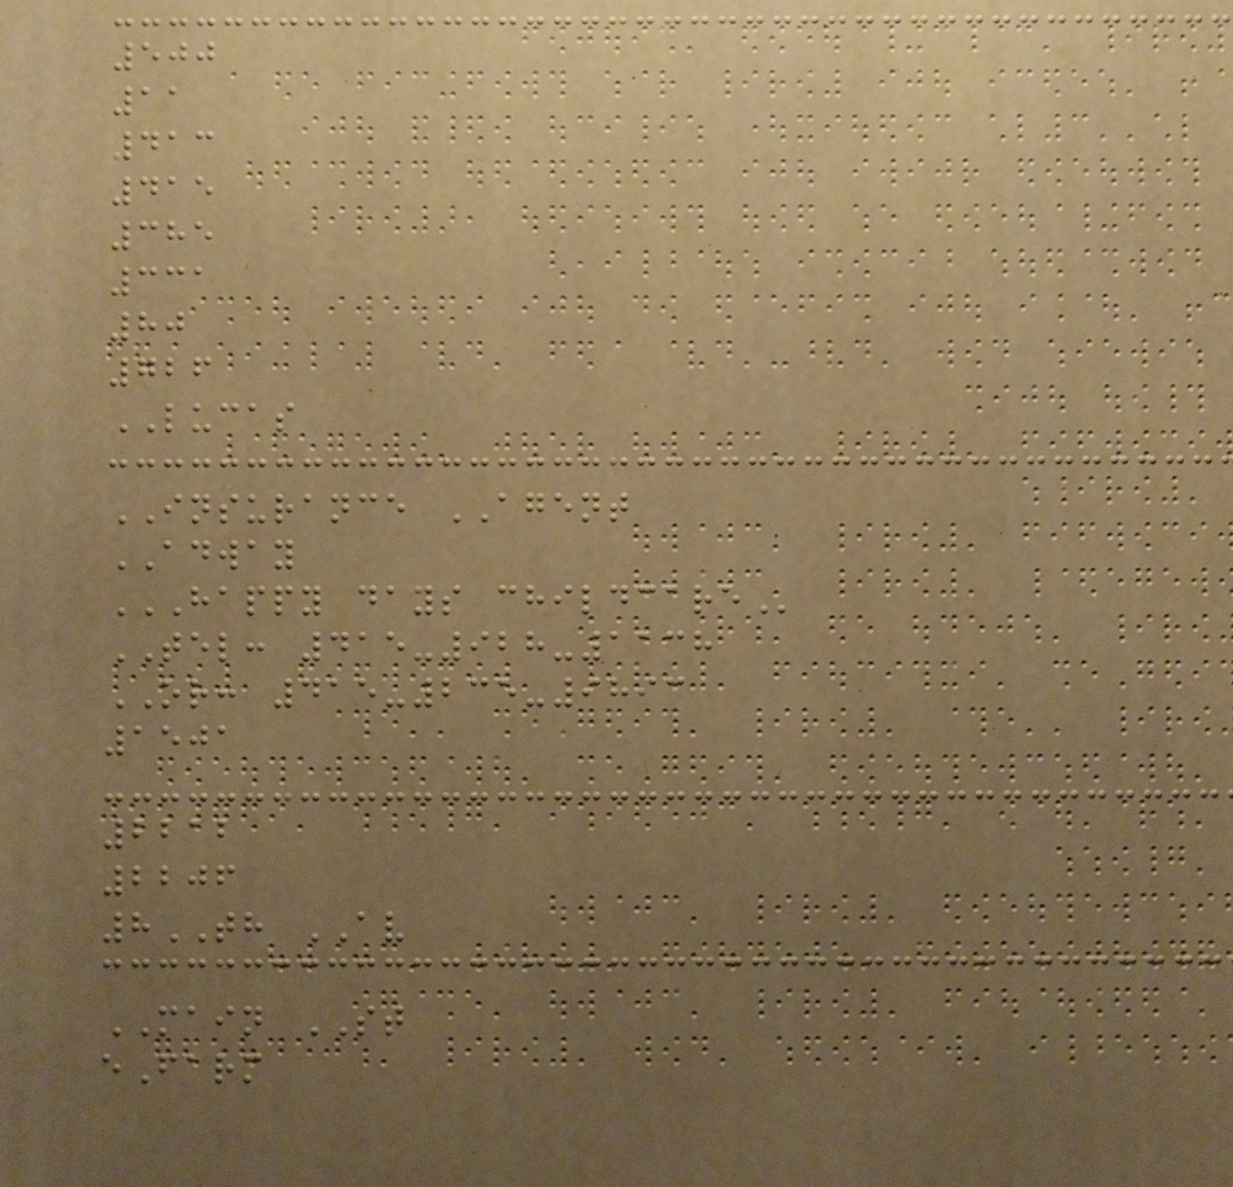500
11
413
415
385
331
80
726
LUCAS
INSURANCE AGENT
ADWAY
HAPPY DAYS CHILDCARE
TEL: 415-928-1138
OR: 415-235-9893
1501
2212
2206
8TH AV
MAIN ST
eFarm
